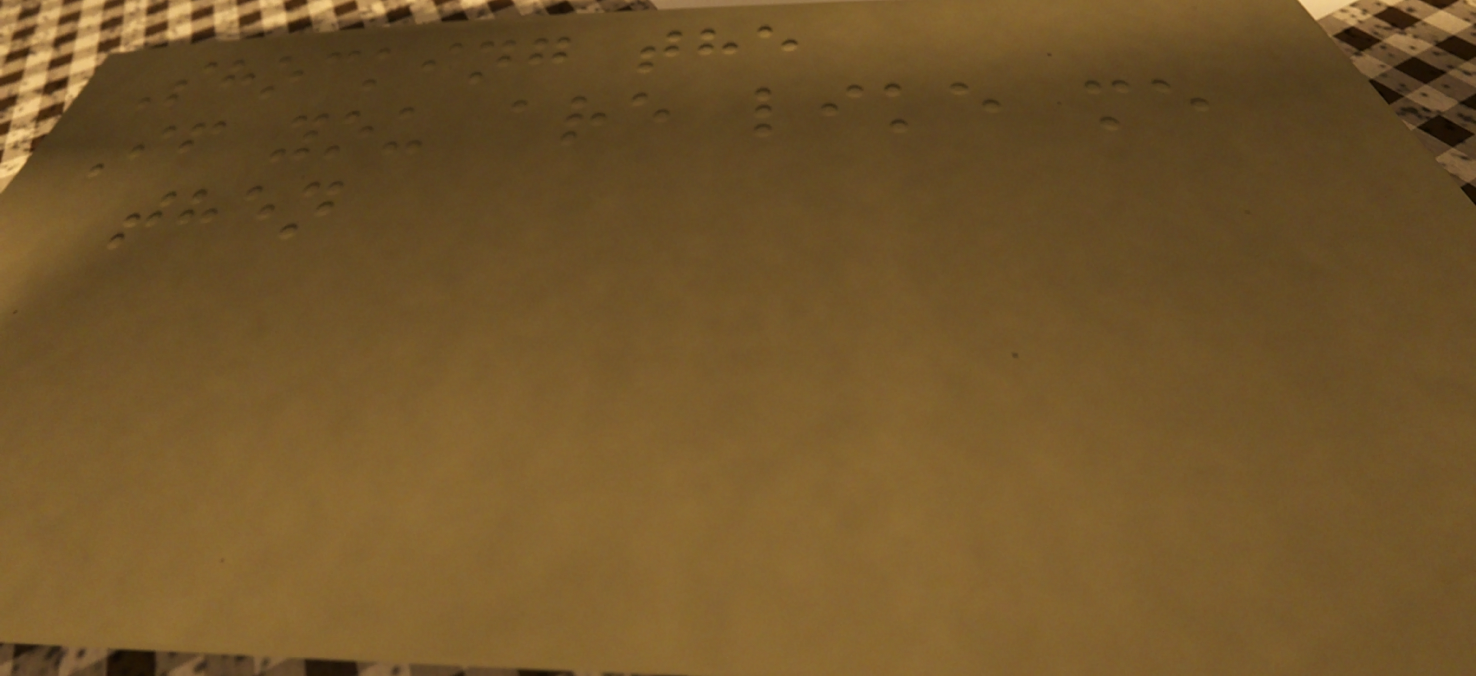Shocking the
If you are like me
then
